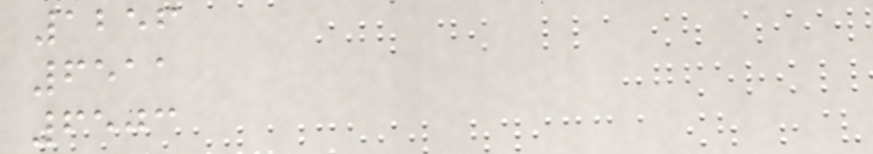1256
6511
6503
